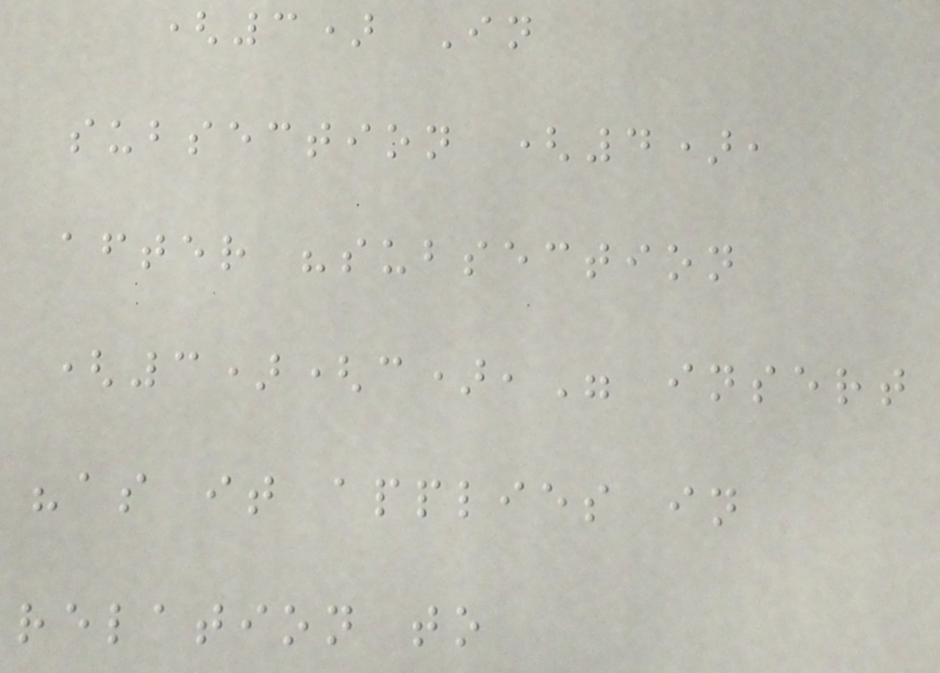(3) In
subsection (4),
after "subsection
(3)(c)," insert
"as it applies in
relation to
